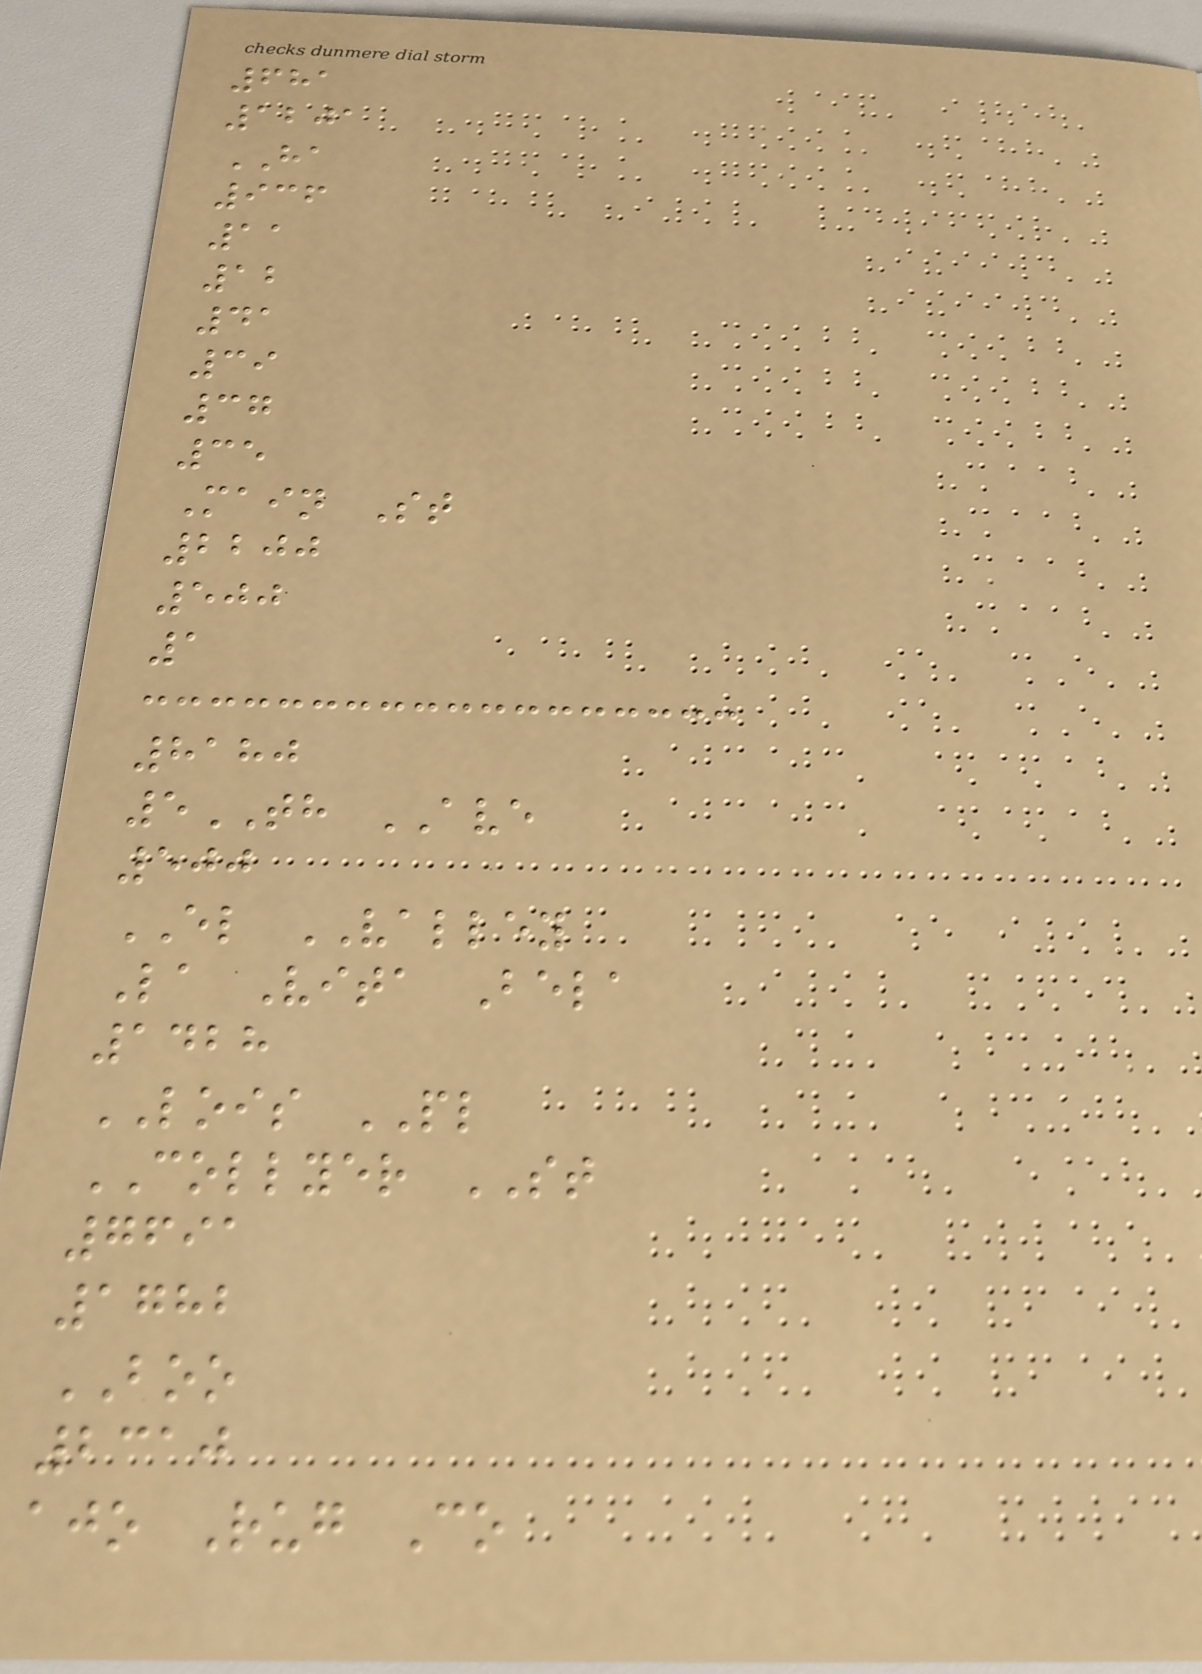681
1201
HA
936
11
12
41
39
37
35
Main St
2200
500
1
8180
5TH AVE
500
EL VALLEY
La Vita Bela
1428
LOIS PL
COLLYER ST
7691
1782
BOO
2310
ajo Rug Co
